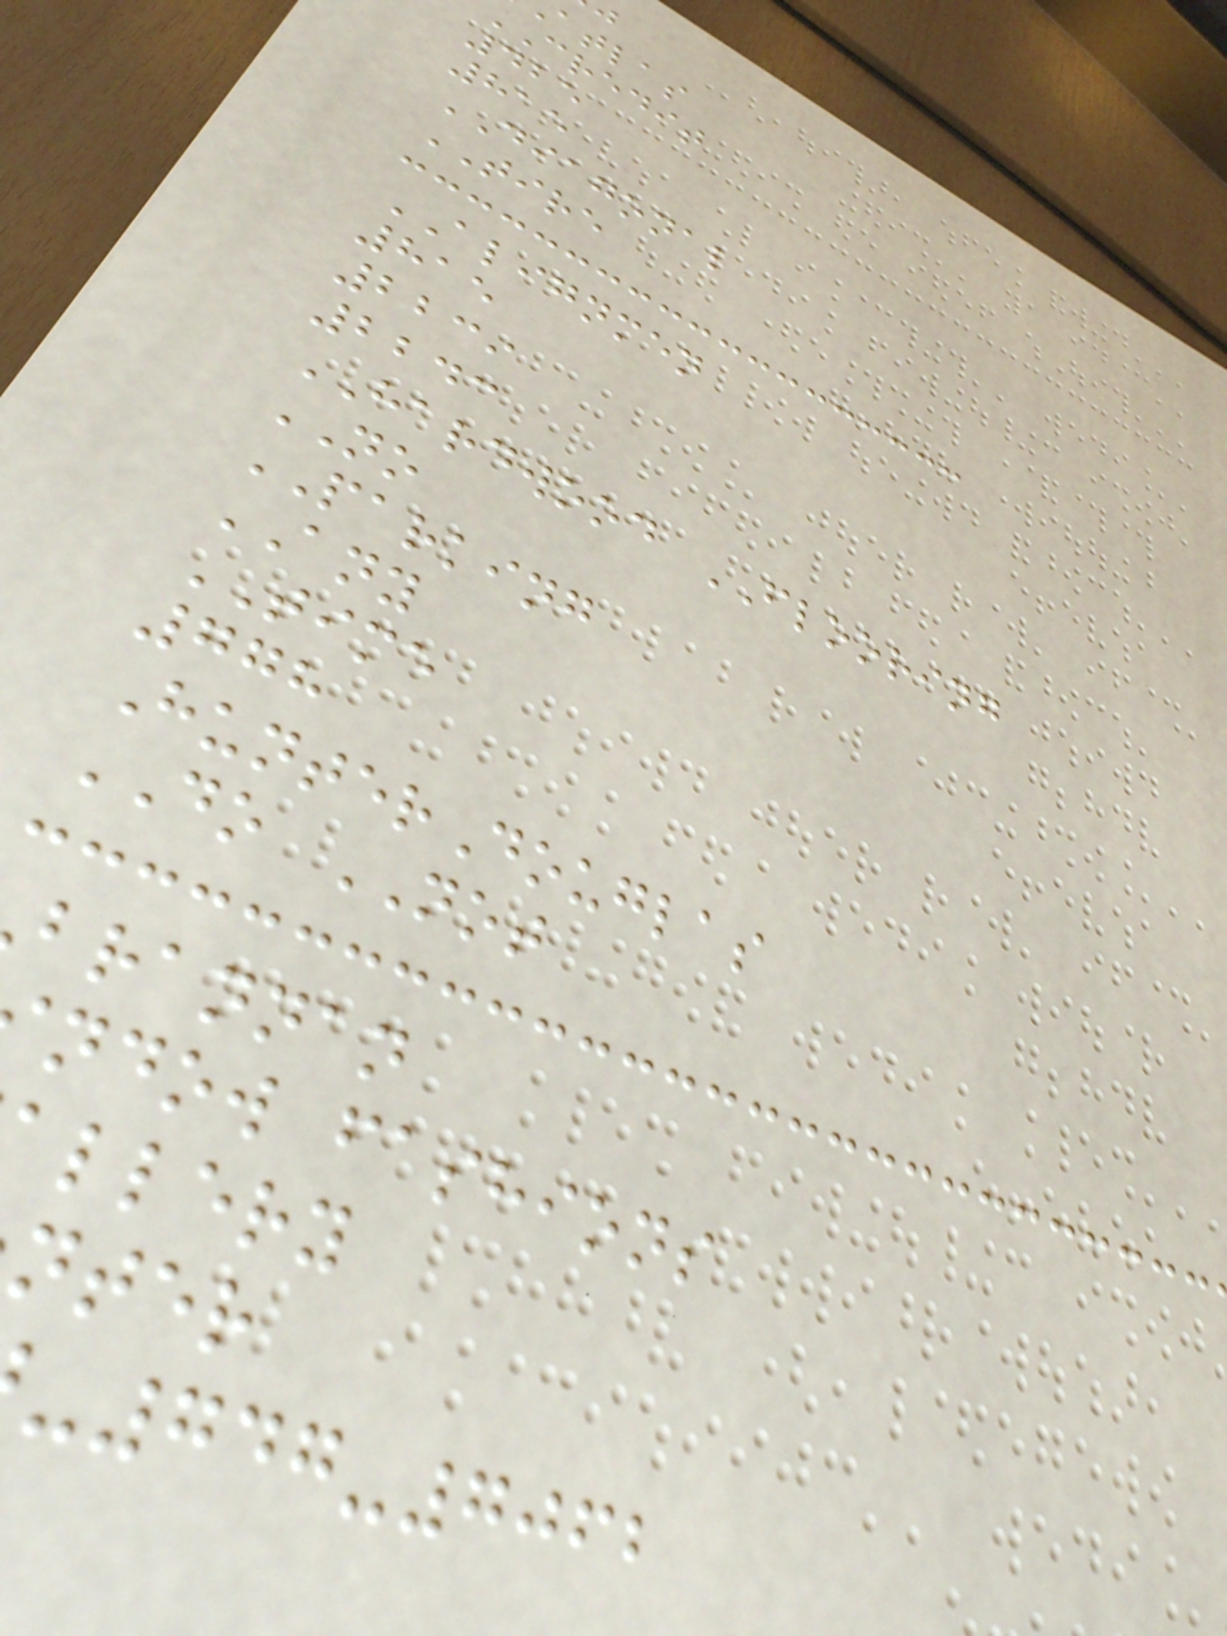atlas
credit
425
815
DIAGONAL
TIRE
ALIGNMEN
815
2239
2243
HARDWOOD FLOORING
NO
PARKING
ANY
TIME
778
HunterDouglas
DO NOT
brannan
ndow fashions
llery
nter
-747-7062
